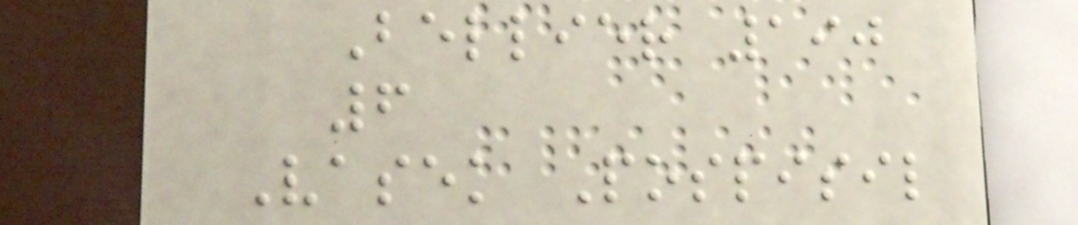Bellier 190
6
Vasek Pospisil
